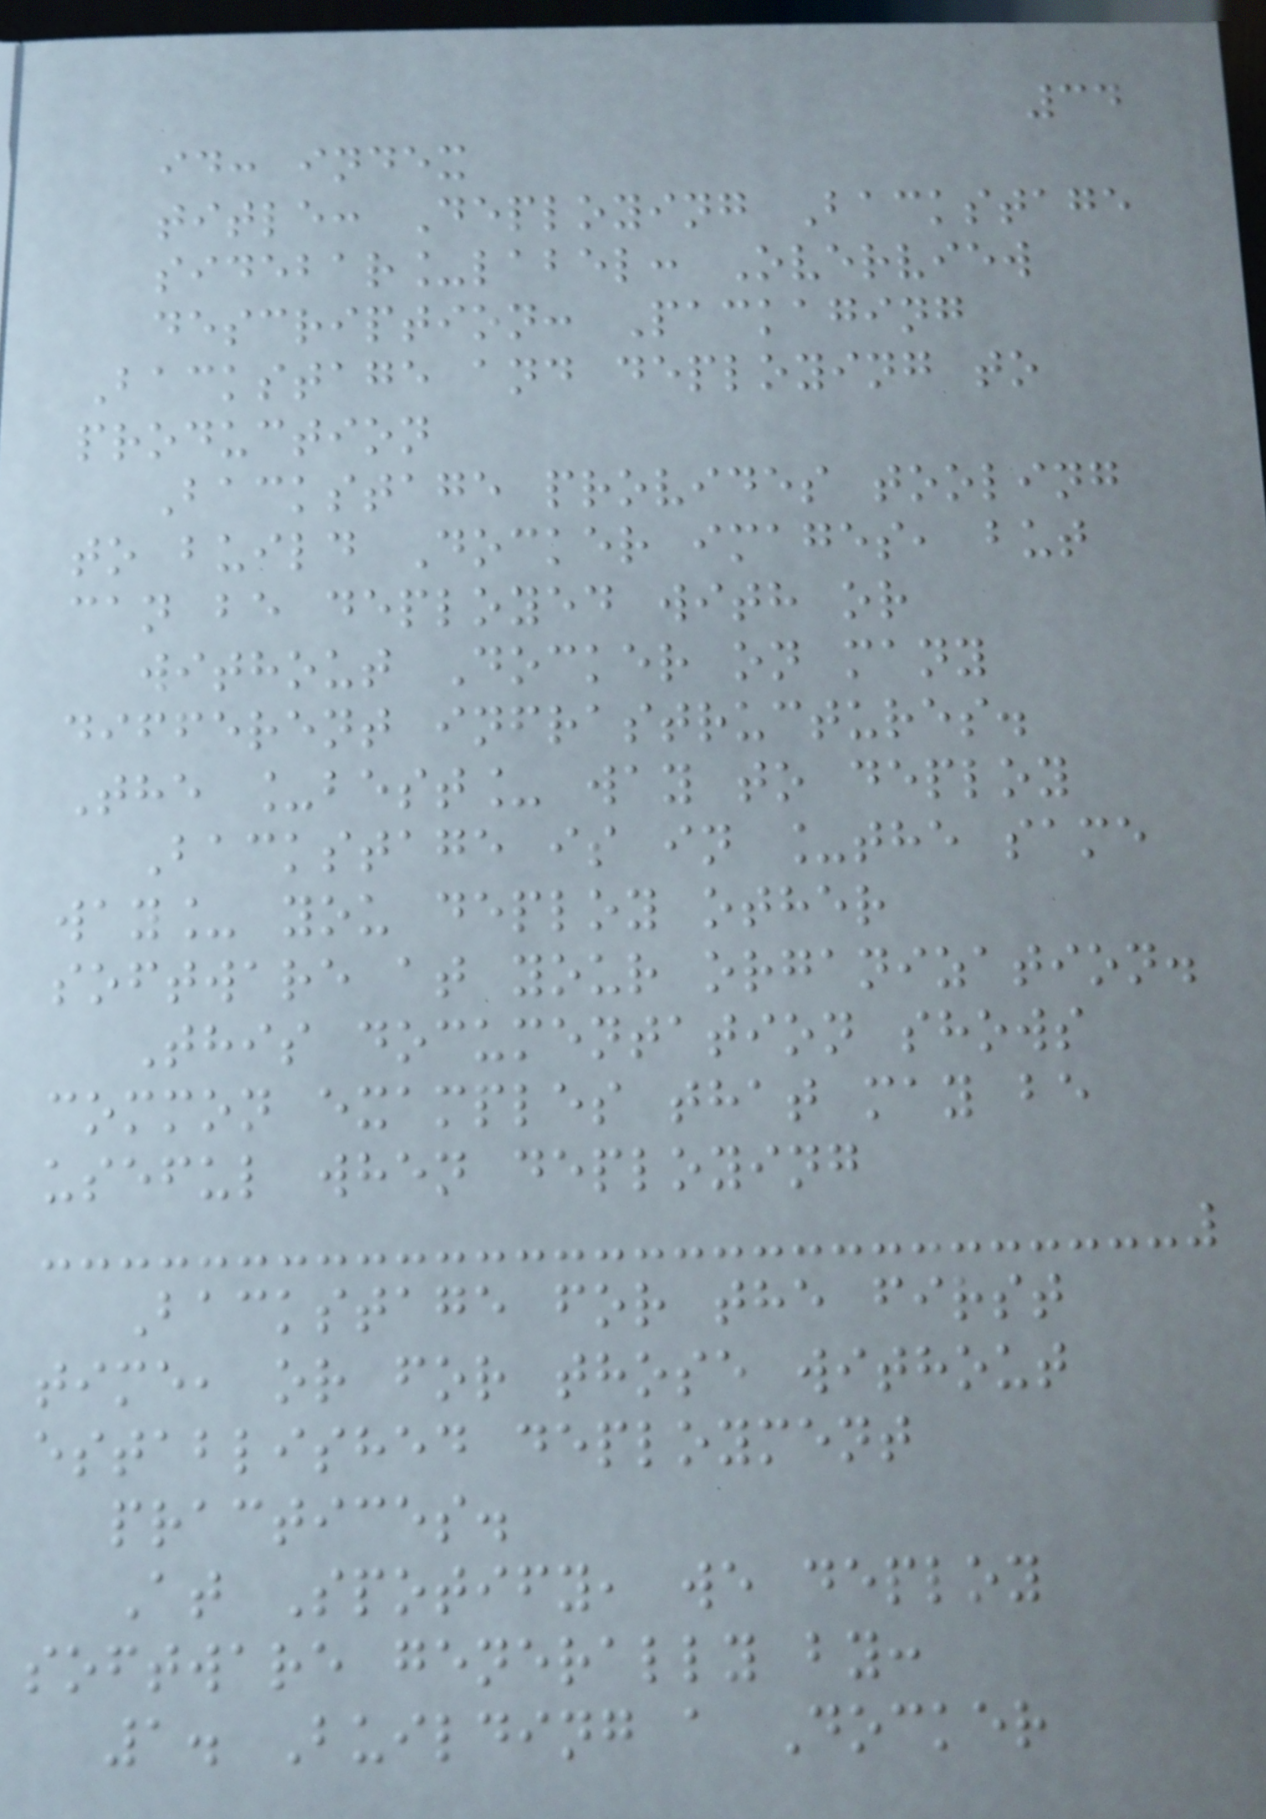34
id: index
title: Deploying Backstage
sidebar_label: Overview
description: Packaging
Backstage and deploying to
production
Backstage provides tooling
to build Docker images, but
can be deployed with or
without Docker on many
different infrastructures.
The _best_ way to deploy
Backstage is in _the same
way_ you deploy other
software at your organization.
This documentation shows
common examples that may be
useful when deploying
Backstage for the first
time, or for those without
established deployment
practices.
At Spotify, we deploy
software generally by:
1. Building a Docker
